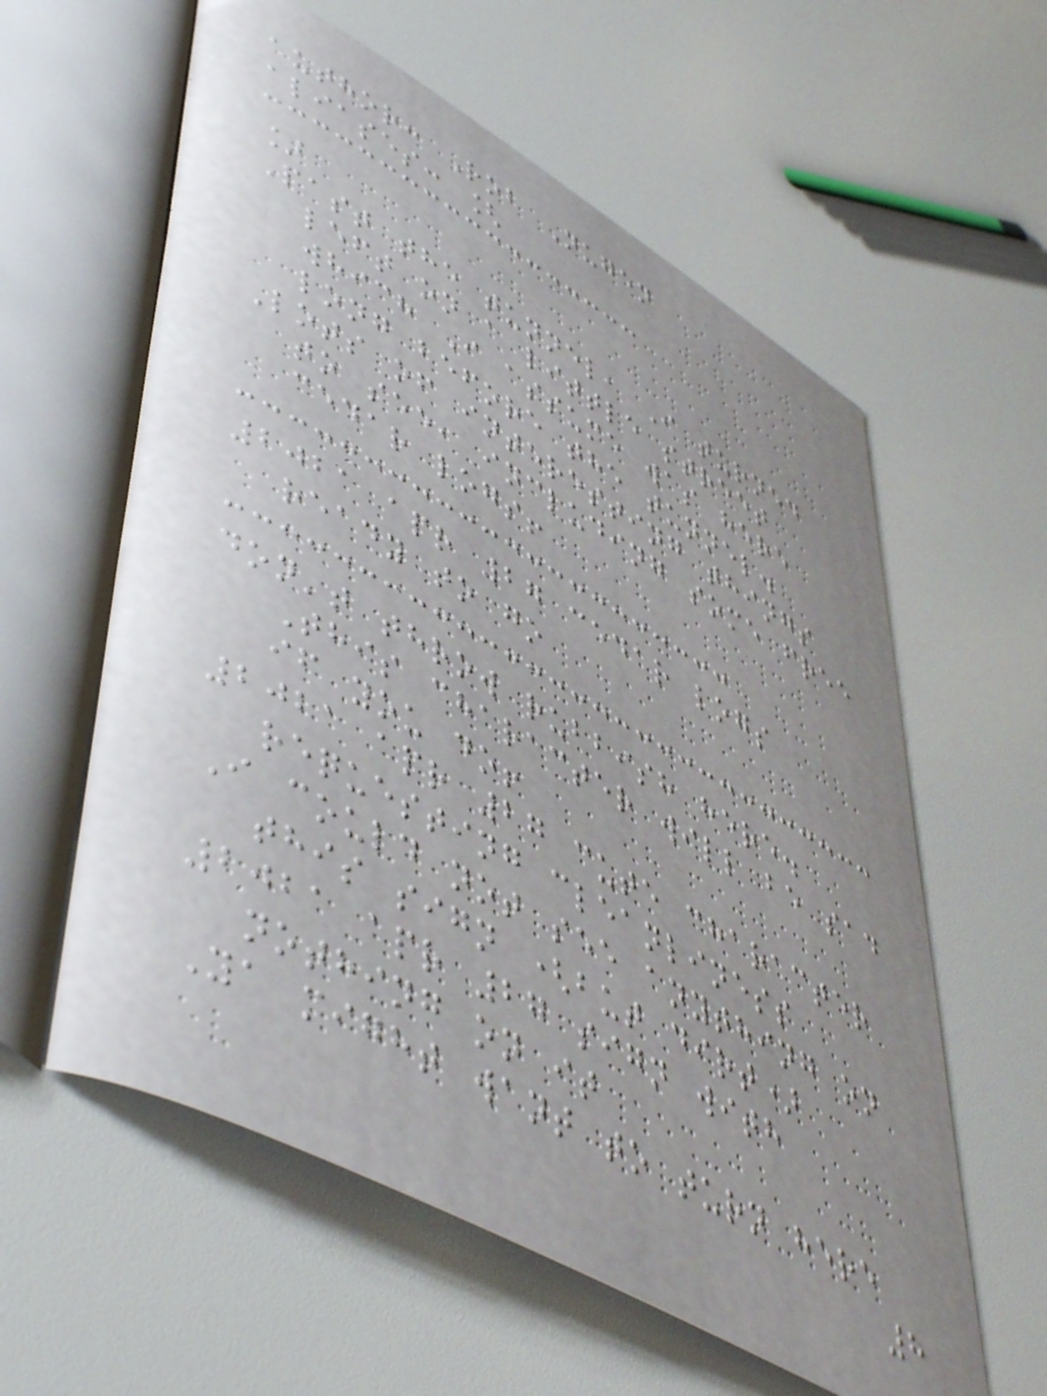author: Rob Nugen
aliases: [
]
Past the tunnel, I turned
left on a little street
which I assume was here
long before the tunnel.
Lots of interesting things
to see, including some free
cedar logs!
2021 apr 27 cedar logs
ready to go
don't throw rubbish here.
This character will be sad
if you do!
2021 apr 27 cute character
requesting cleanliness
I could not see anything on
this sign (but dirt)
2021 apr 27 sign with
nothing on it
Ya might want to turn here
8
